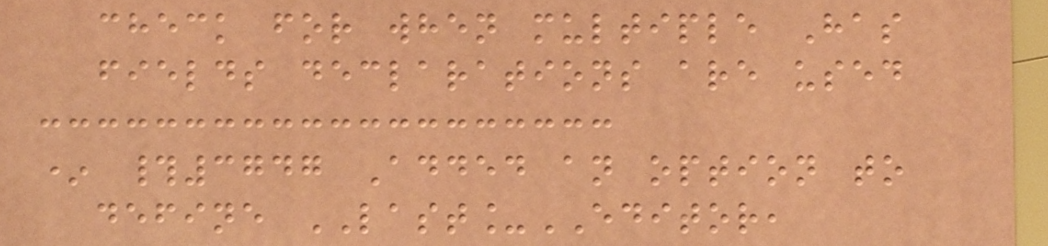check for when multiple Has
fields declarations are used
* #3747 Added an option to
define LAST_EDITOR,
